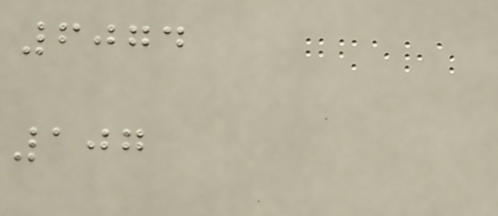6074
107
